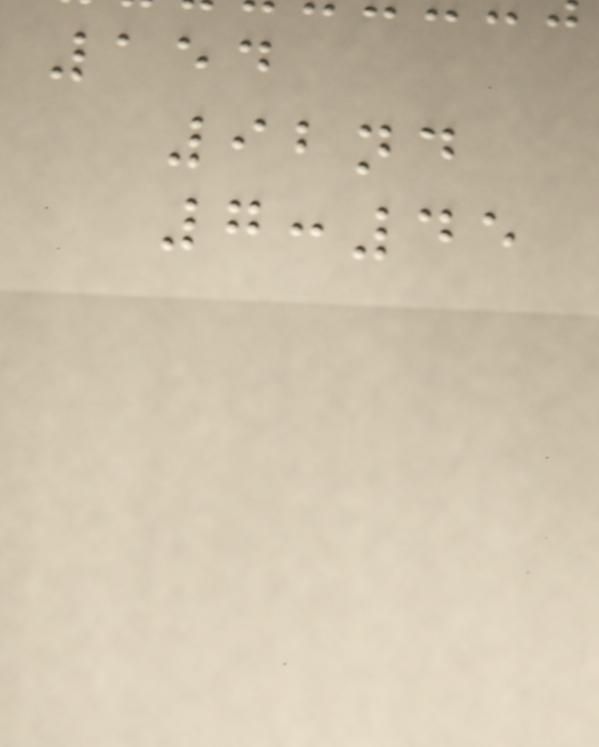154
92nd
7:45
